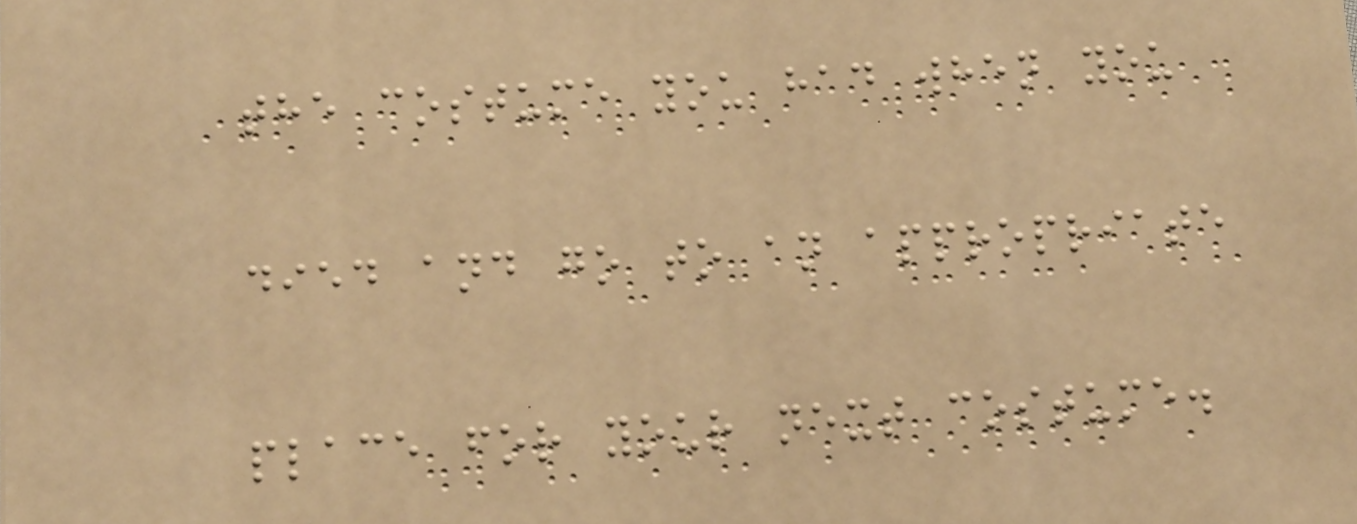the costume you had when you
died and go to an appropriate
place for your next costume.
